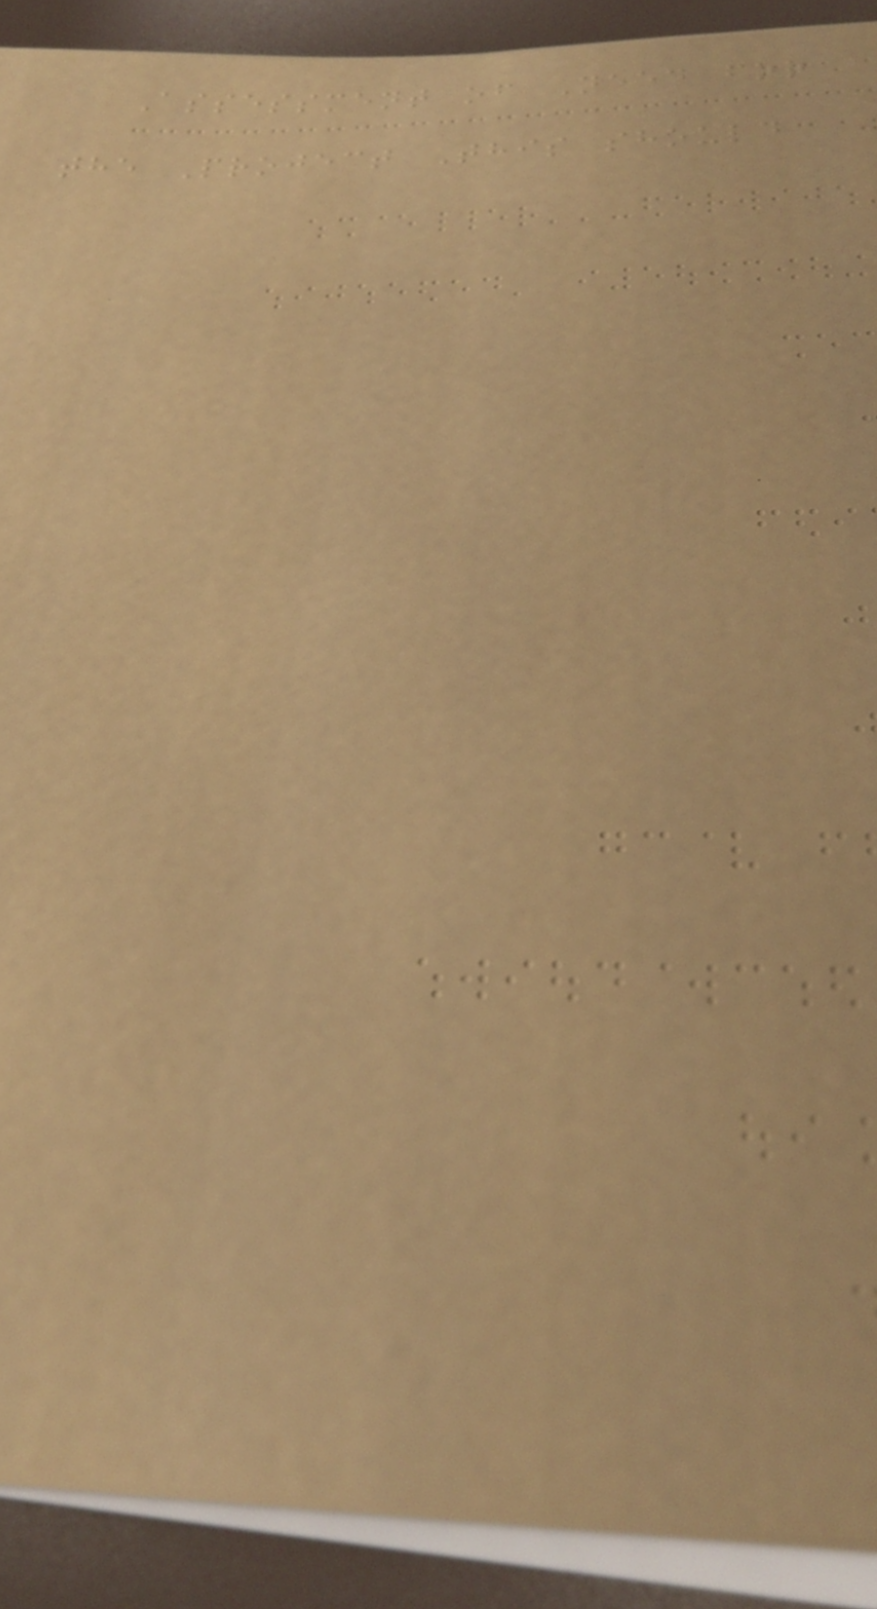Assessment of Need for
the Project This should
